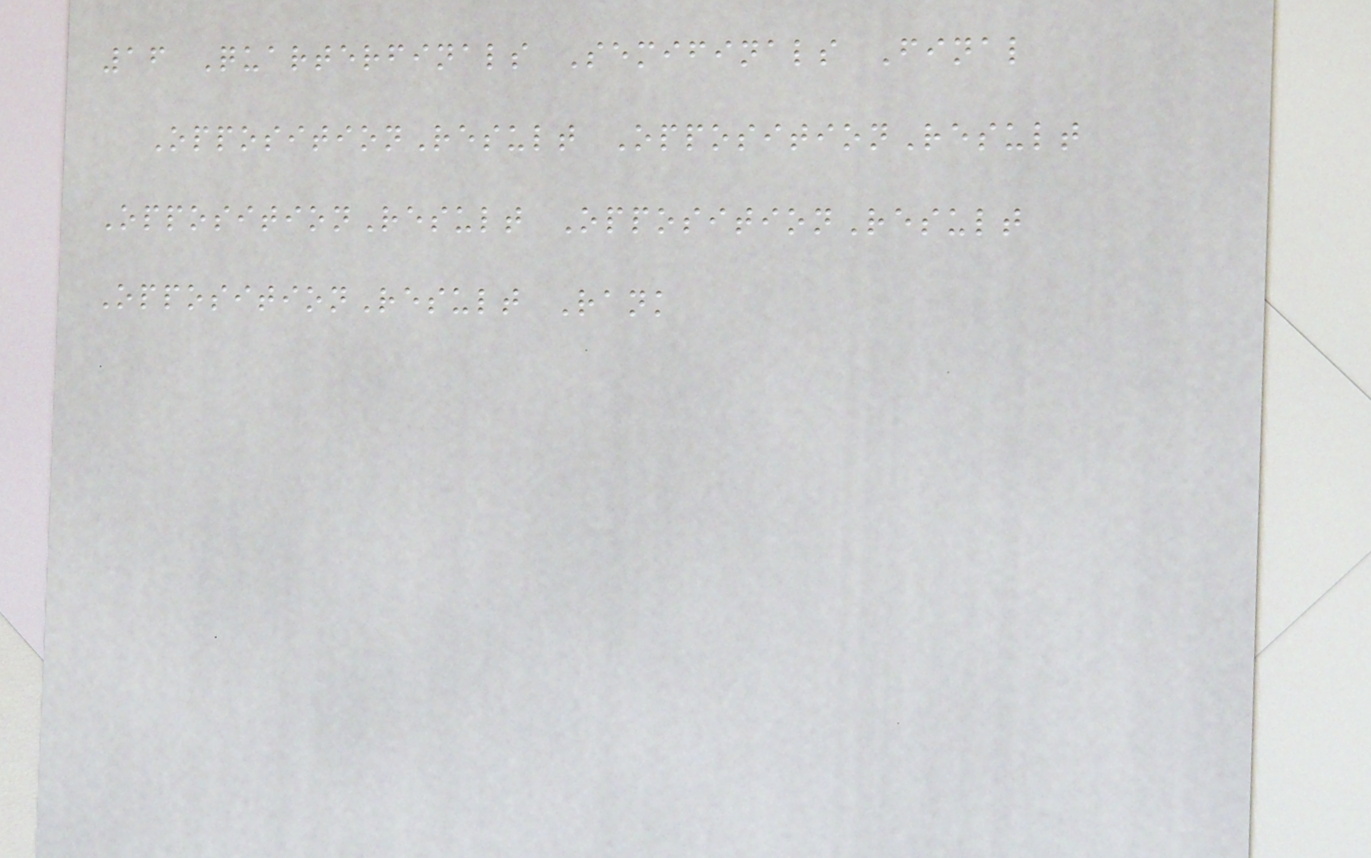16 Quarterfinals Semifinals Final
OppositionResult OppositionResult
OppositionResult OppositionResult
OppositionResult Rank
